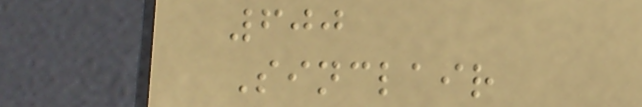600
Sinclair
